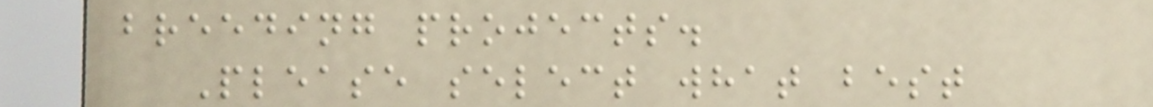breeding projects.
Please select what best
